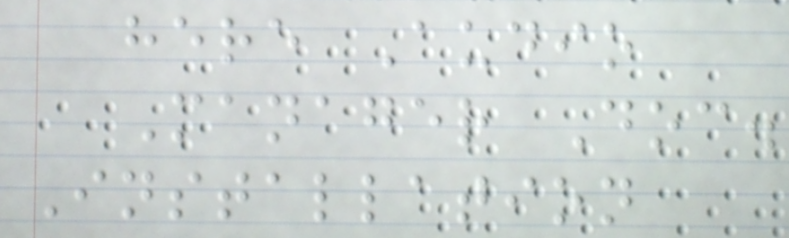here Audio
Manager Doc.
Installation
